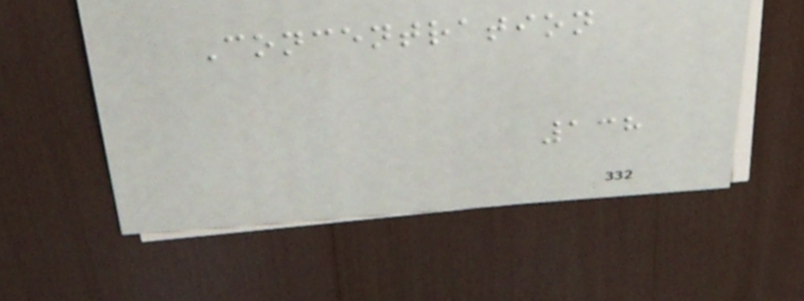Concentration
138
